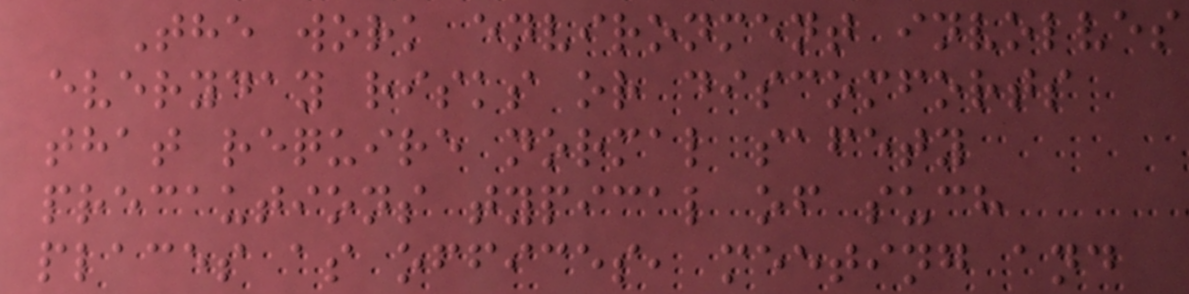The work environment involves
everyday risks or discomforts
that require normal safety
precautions typical of such
places as offices, meeting and
